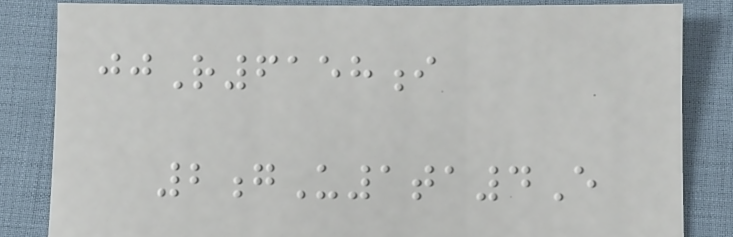jjR6158i
2gU1ta4E
